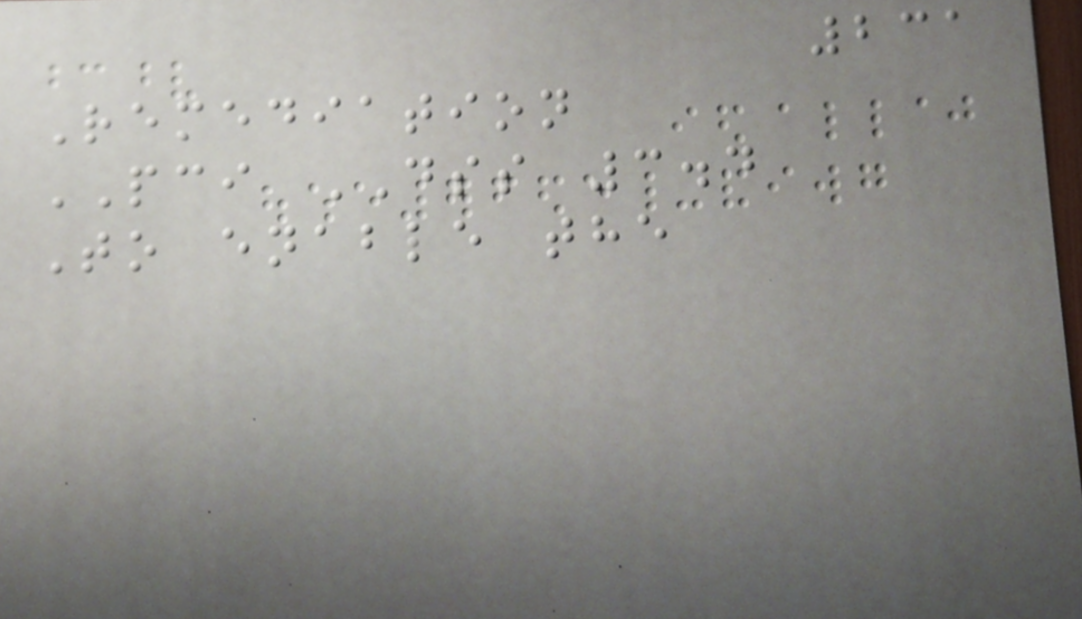231
Remediation
PCI DSS 3.4
To enable the
